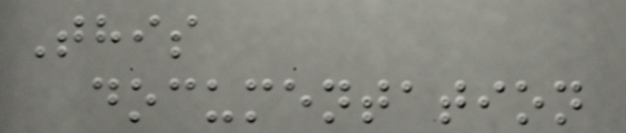This
documentation
